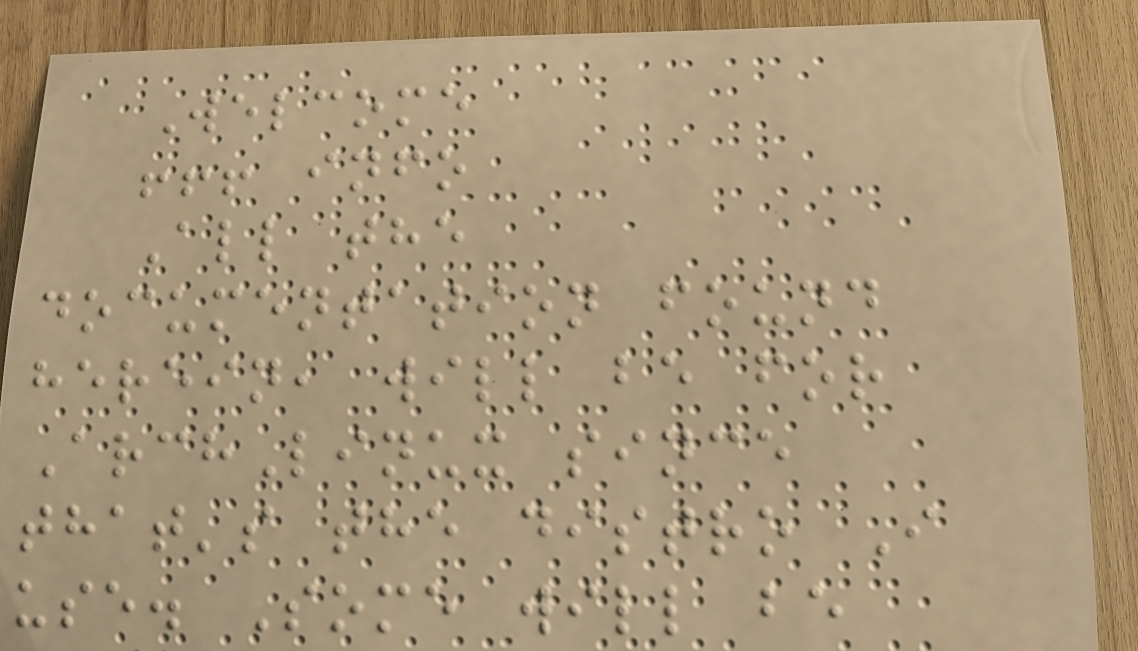Welcome
!!! info
All the
documentation found
herein, will be for
ArchLinux since
that's the distro I
use. Some will be
